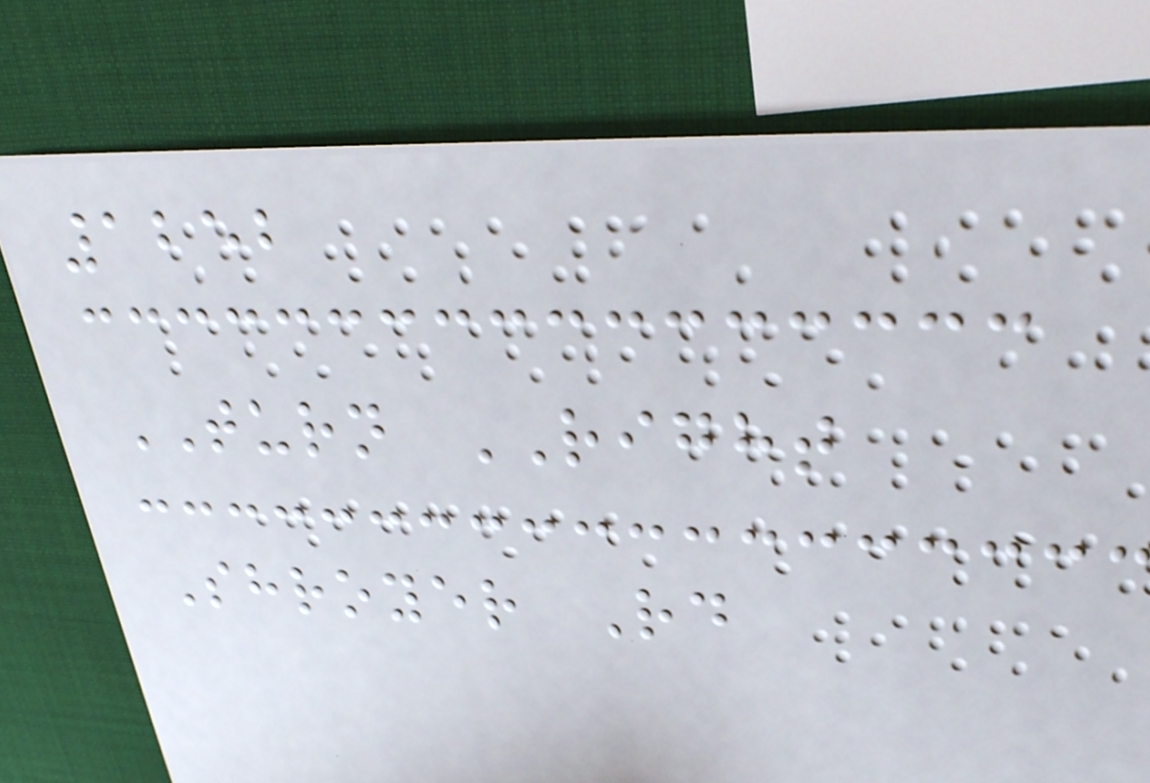1252
TURN RIGHT
Shroyer Rd
